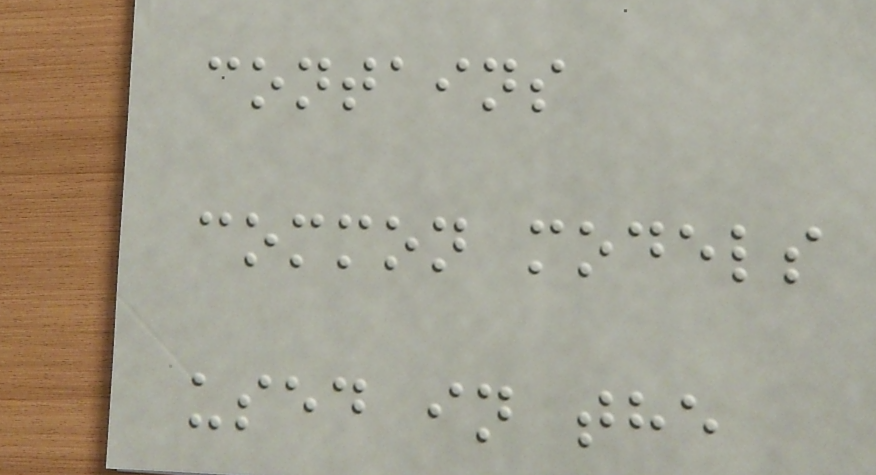contains
common models
used in the
